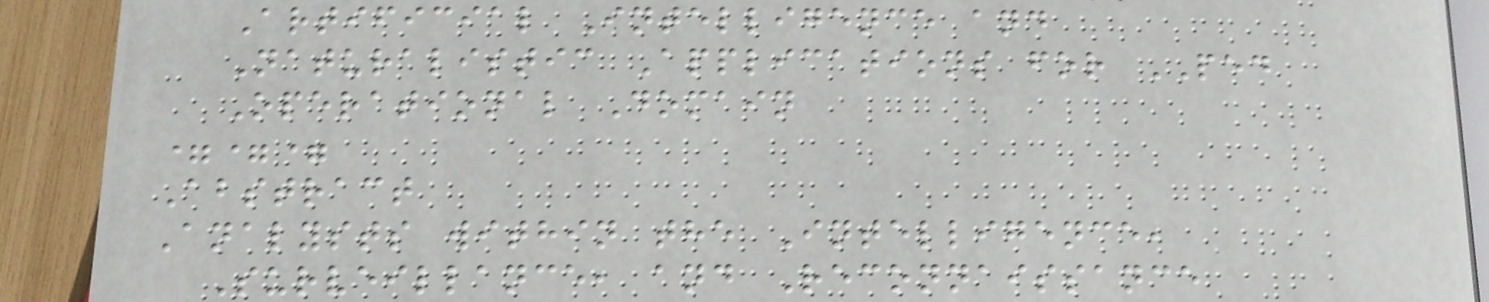Artificial Intelligence and
Naturalistic Applications for PED
Operational Domain
===
Abstract
Analysts within the Intelligence,
Surveillance, and Reconnaissance
